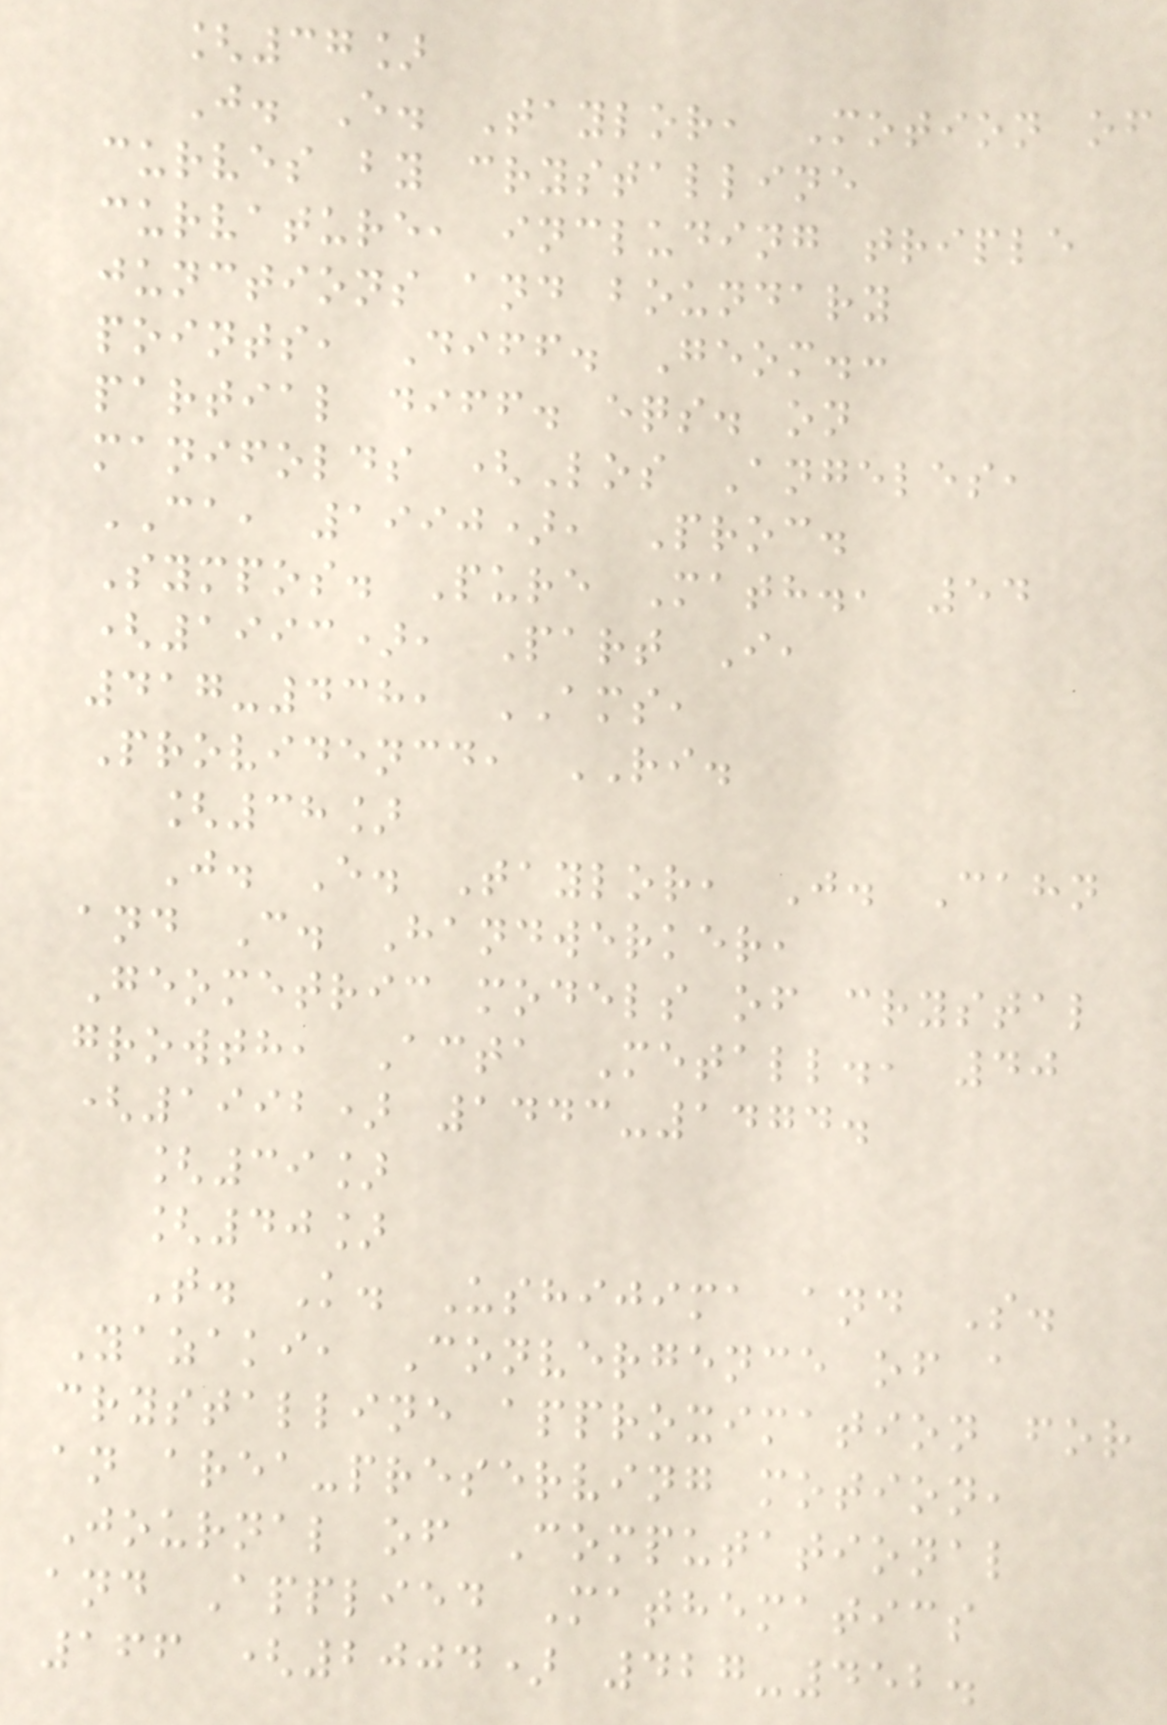[37]
J. E. Taylor, Motion of
curves by crystalline
curvature, including triple
junctions and boundary
points, Diff. Geom.:
partial diff. eqs. on
manifolds (Los Angeles,
CA, 1990), Proc.
Sympos. Pure Math., 54
(1993), Part I,
417-438, AMS,
Providencd, RI.
[38]
J. E. Taylor, J. Cahn
and C. Handwerker,
Geometric models of crystal
growth, Acta Metall., 40
(1992) 1443-1474.
[39]
[40]
T. K. Ushijima and S.
Yazaki, Convergence of a
crystalline approximation for
an area-preserving motion,
Journal of Computational
and Applied Mathematics
166 (2004) 427-452.
